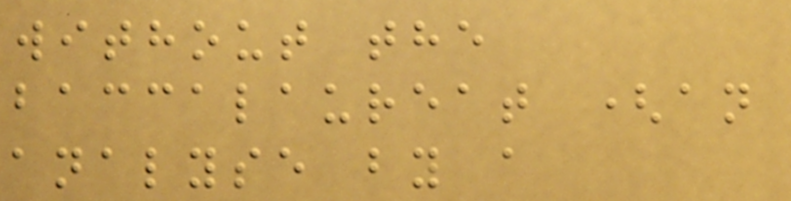without the
baccalaureat (an
analyse by a
